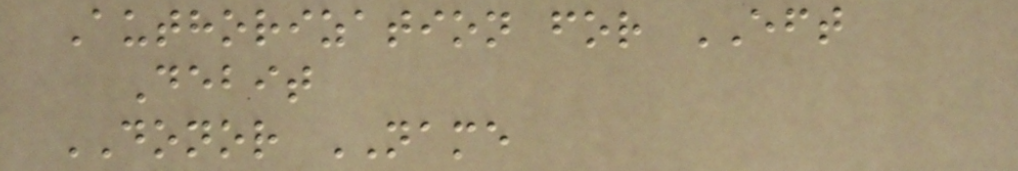Authorization for EFT
Debit
DONOR NAME
